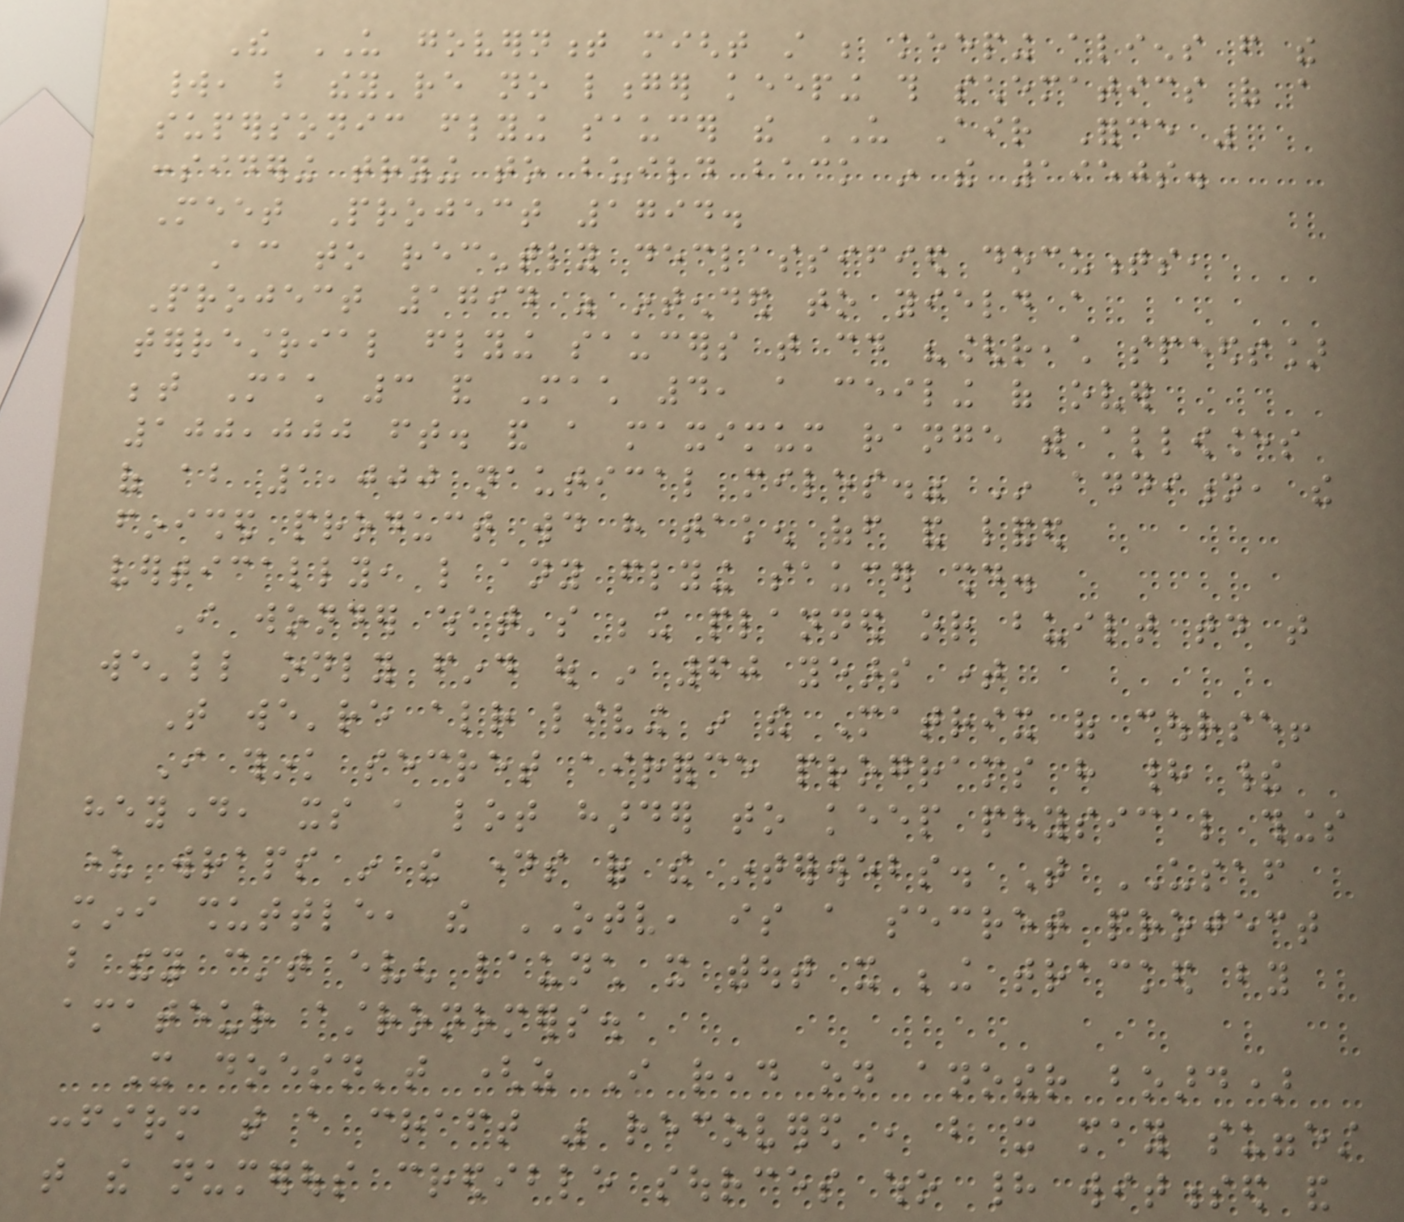The US government might still be keeping aliens from the
world, but they're no longer keeping this schematics of a
supersonic flying saucer the US Air Force was
considering trying to build back in the 1950s.
Meet Project 1794.
According to recently declassified documents,
Project 1794 was intended to yield a
terrestrial flying saucers that could "[reach speeds]
between Mach 3 and Mach 4, a ceiling of over
100,000 ft. and a maximum range with allowances
of about 1,000 nautical miles." In addition, the
finished product would have taken off and landed
vertically, like any flying saucer should.
I wonder what's being planned or built today that
we'll only find out in 60 years time
That we're already living in the Matrix of course!
I think secret airforce programs have had their
heyday, its a lot harder to keep physical things
under wraps in the days of the interwebs. That USAF
mini shuttle, the OTV, is a secret project
but they can't even launch it without it being tracked by
amateur astronomers.
It doesn't (as I read on another board)
confirm that a craft was recovered , but it may suggest
that the numerous credible sources who had witnessed and
